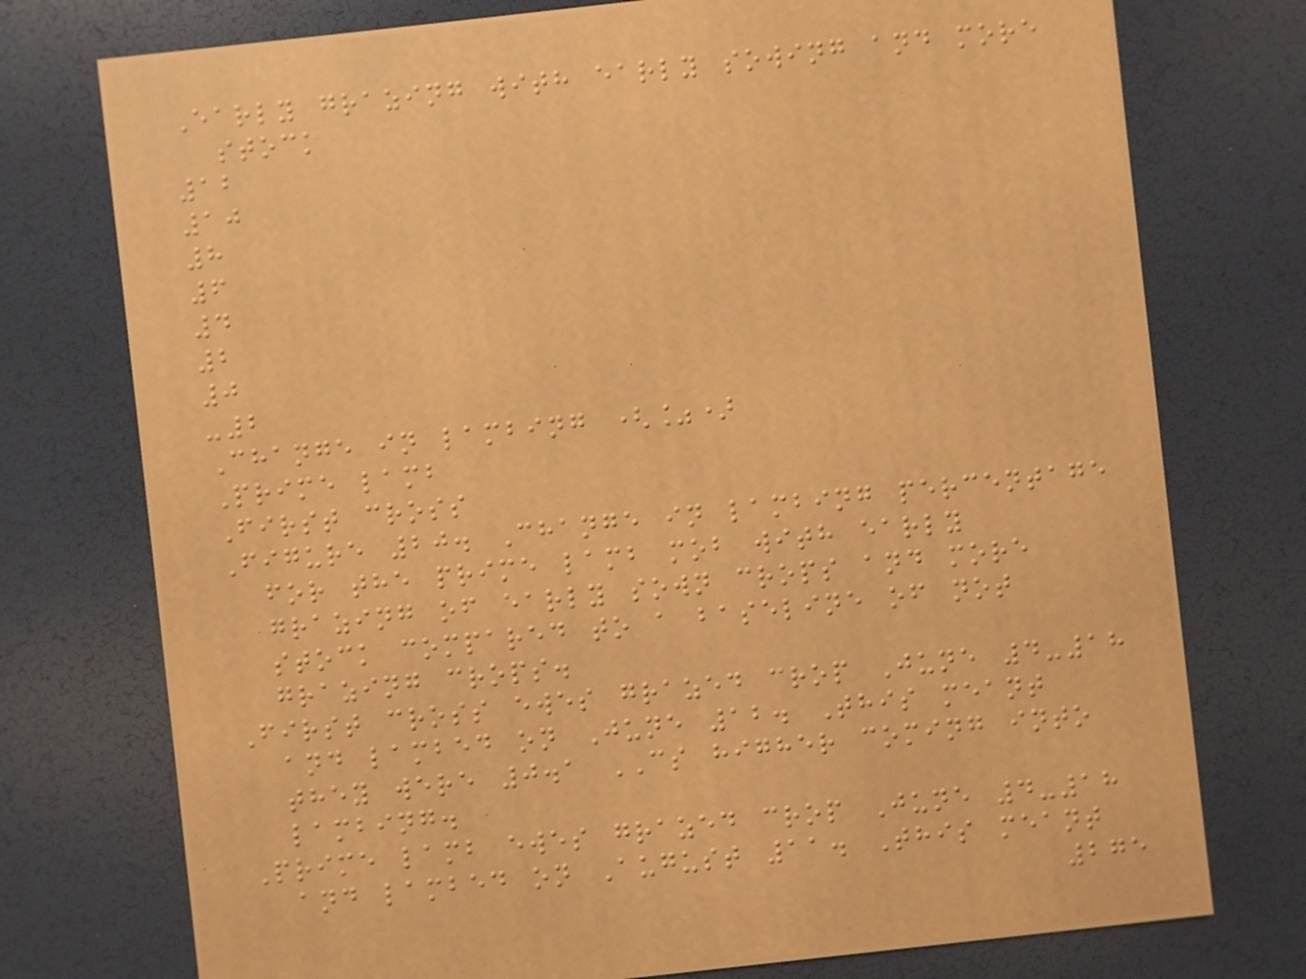Early grazing with early sowing and more
stock
12
10
8
6
4
2
0
-2
Change in lambing (%)
Prime lamb
First cross
Figure 20. Change in lambing percentage
for the prime lamb mob with early
grazing of early sown crops and more
stock compared to a baseline of not
grazing crops.
First cross ewes grazed crop June 4-18
and lambed on June 12. This meant
they were 0.1 CS higher coming into
lambing.
Prime lamb ewes grazed crop June 4-18
and lambed on August 11. This meant
275
